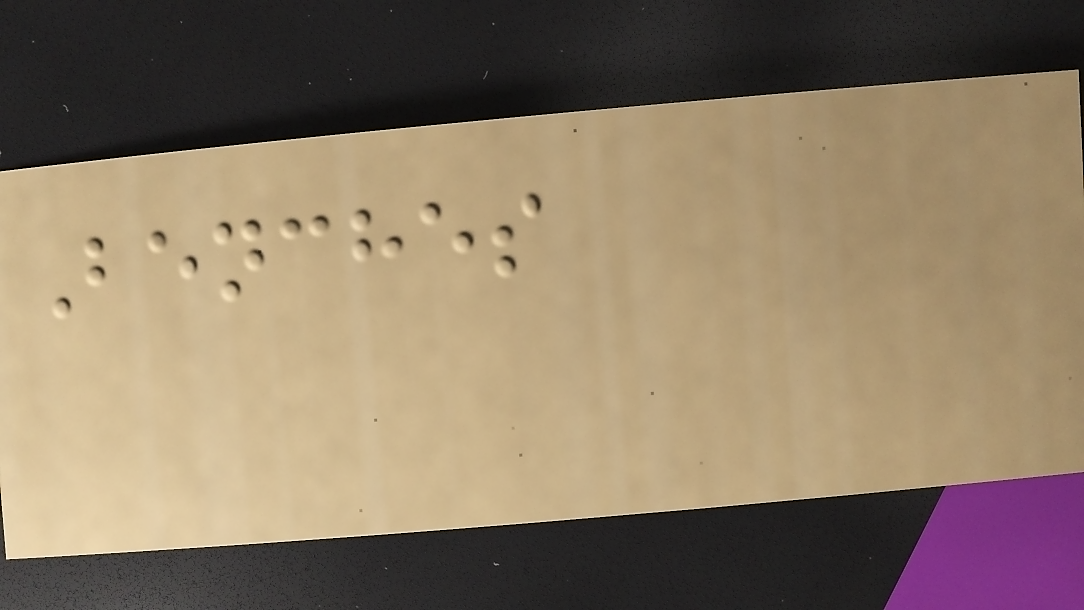Benches
